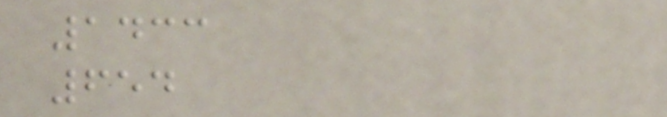1433
654
